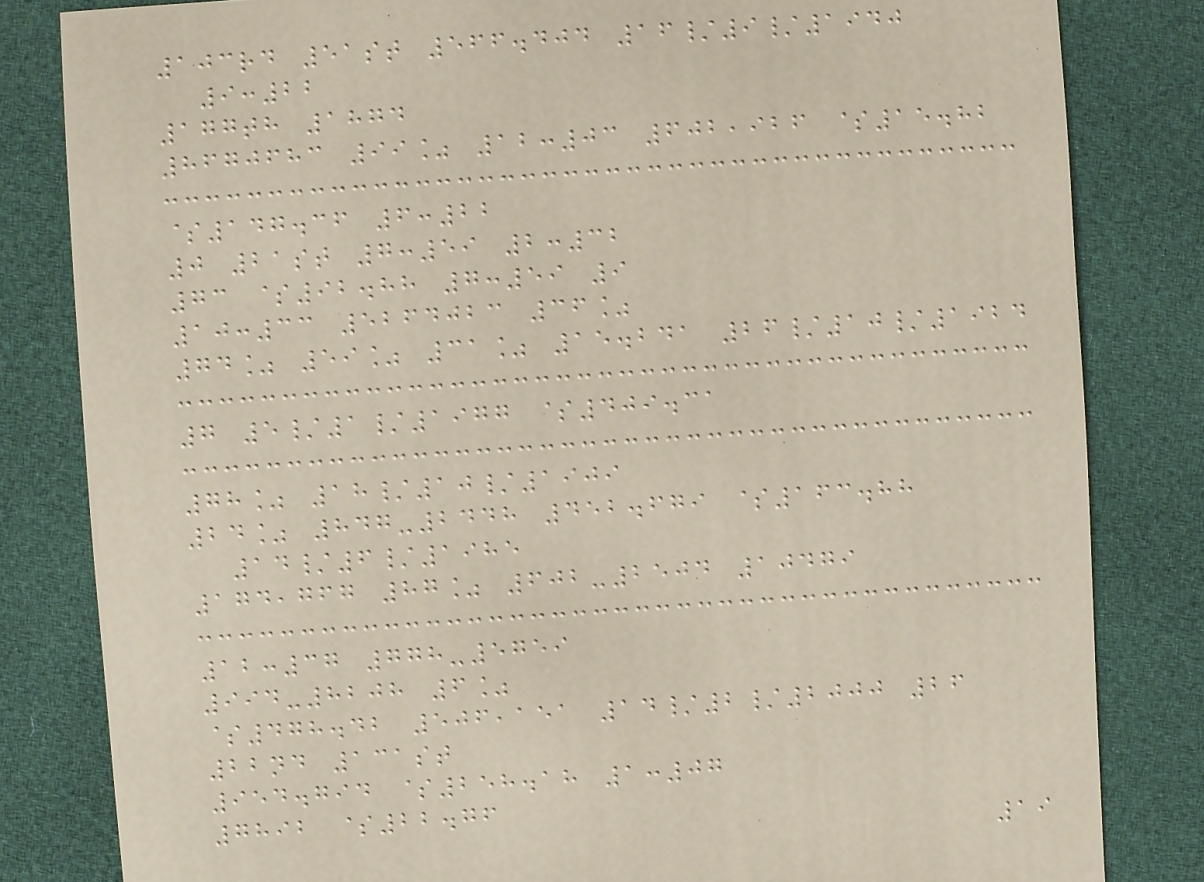103rd 51st 566.404 16/9/1940
9:22
177th 1874
8670683 99% 12:03 602,926 $15.82
$147.36 6:22
0 21st 7:59 2:32
73 $92.88 7:59 9
10:33 5264023 36%
74% 59% 31% 15.241 26/10/1924
7 5/1/1977 $409.31
78% 18/10/1909
24% 847-2448 452.679 $163.88
14/6/1985
174,767 87% 602-2504 10479
12:37 778-5759
994-8208 6%
$478.42 506,151 14/2/2000 26
22nd 131st
954.794 $258.18 1:07
7892 $22.76
19
